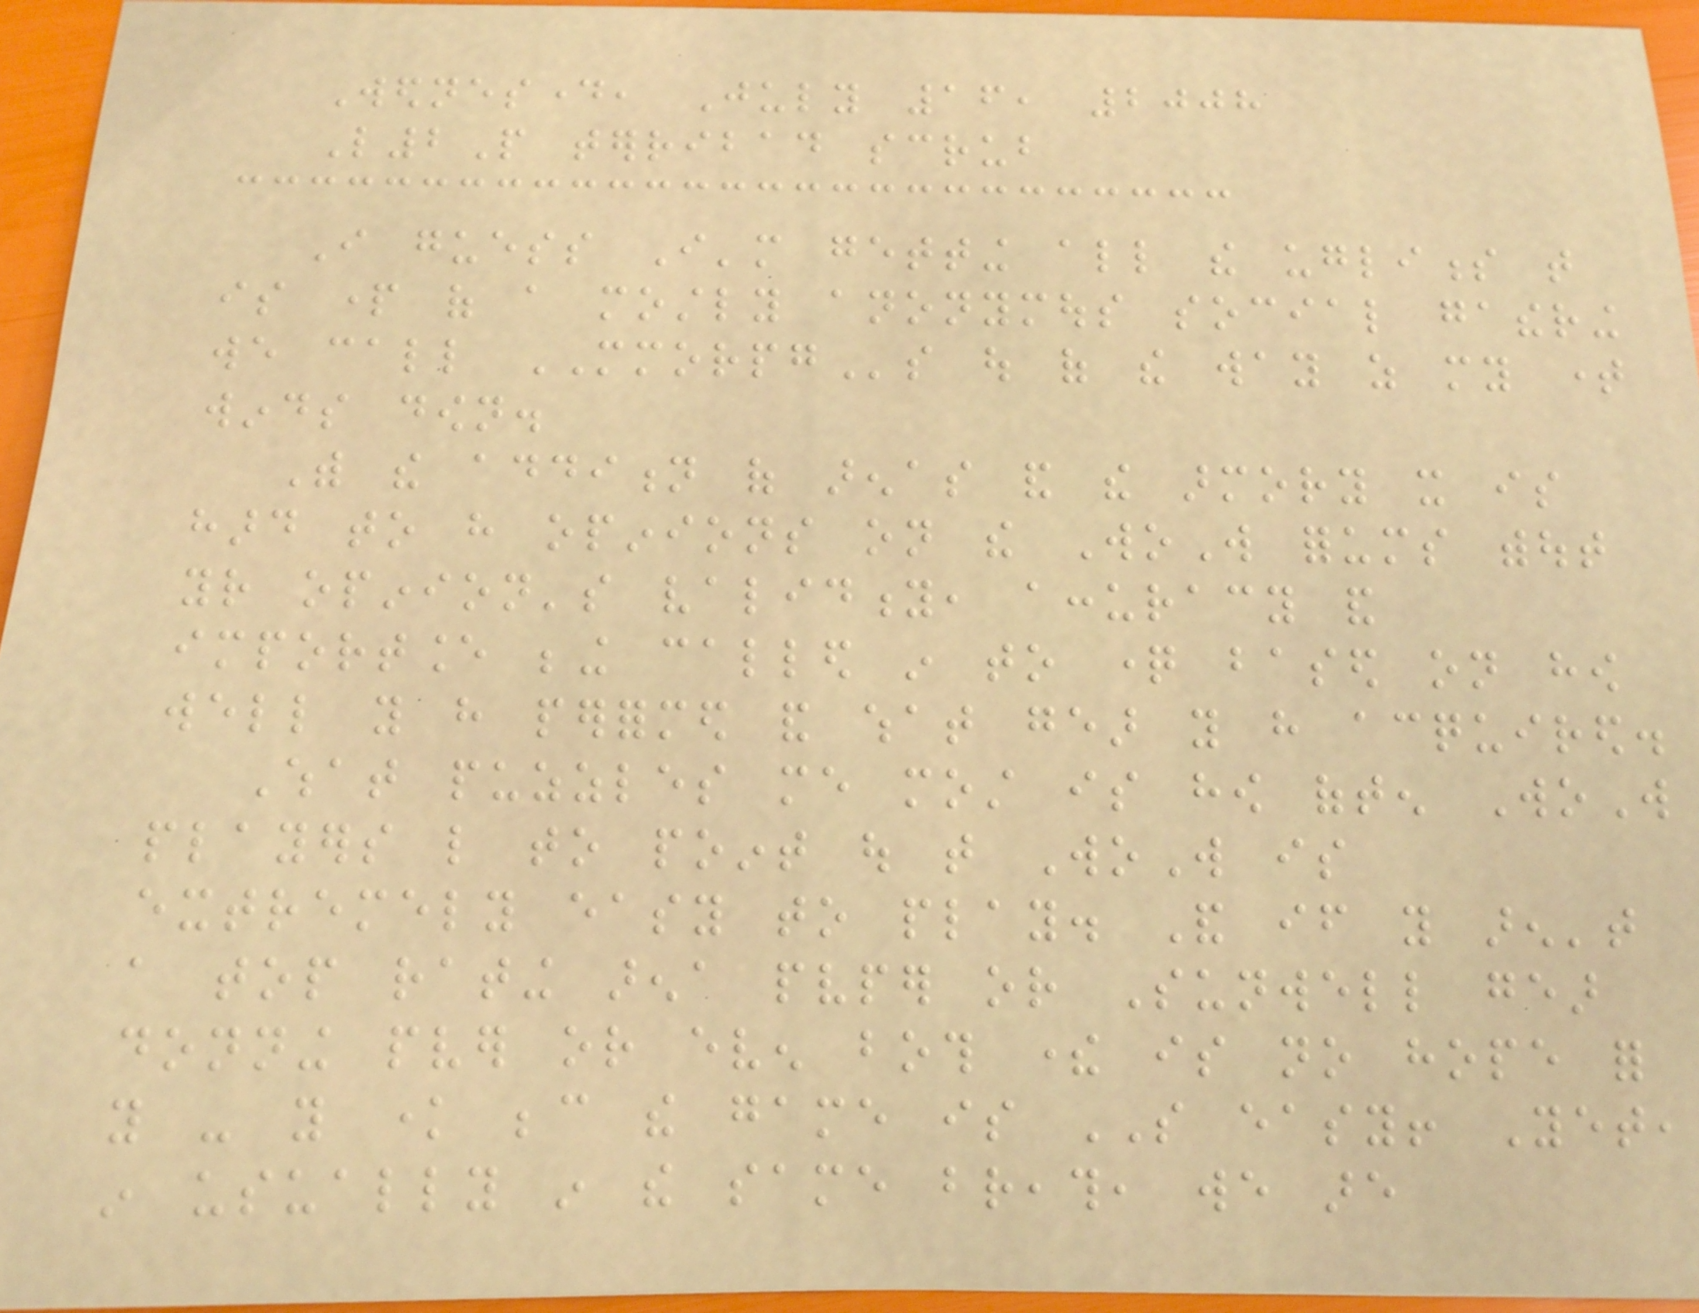Wednesday, July 16, 2008
L2P terribad scrub
I guess I'm getting all the ugliness that
is part of a mostly anonymous social gathering
we call MMORPGs out of the way as my time
winds down.
With the addition of arenas and the armory it is
hard to have opinions on the WoW forums without
your opinion's validity, accuracy and
importance being called in to question based on how
well you have performed and what gear you have acquired.
What puzzles me most is how often WoW
players like to point out that WoW is
extremely easy to play. And if you aren't
a top rating arena pvper or Sunwell gear
donning pver or even both there is no hope for
you - you know because the game is SO easy! Yet,
in usually in the same breath, we are
